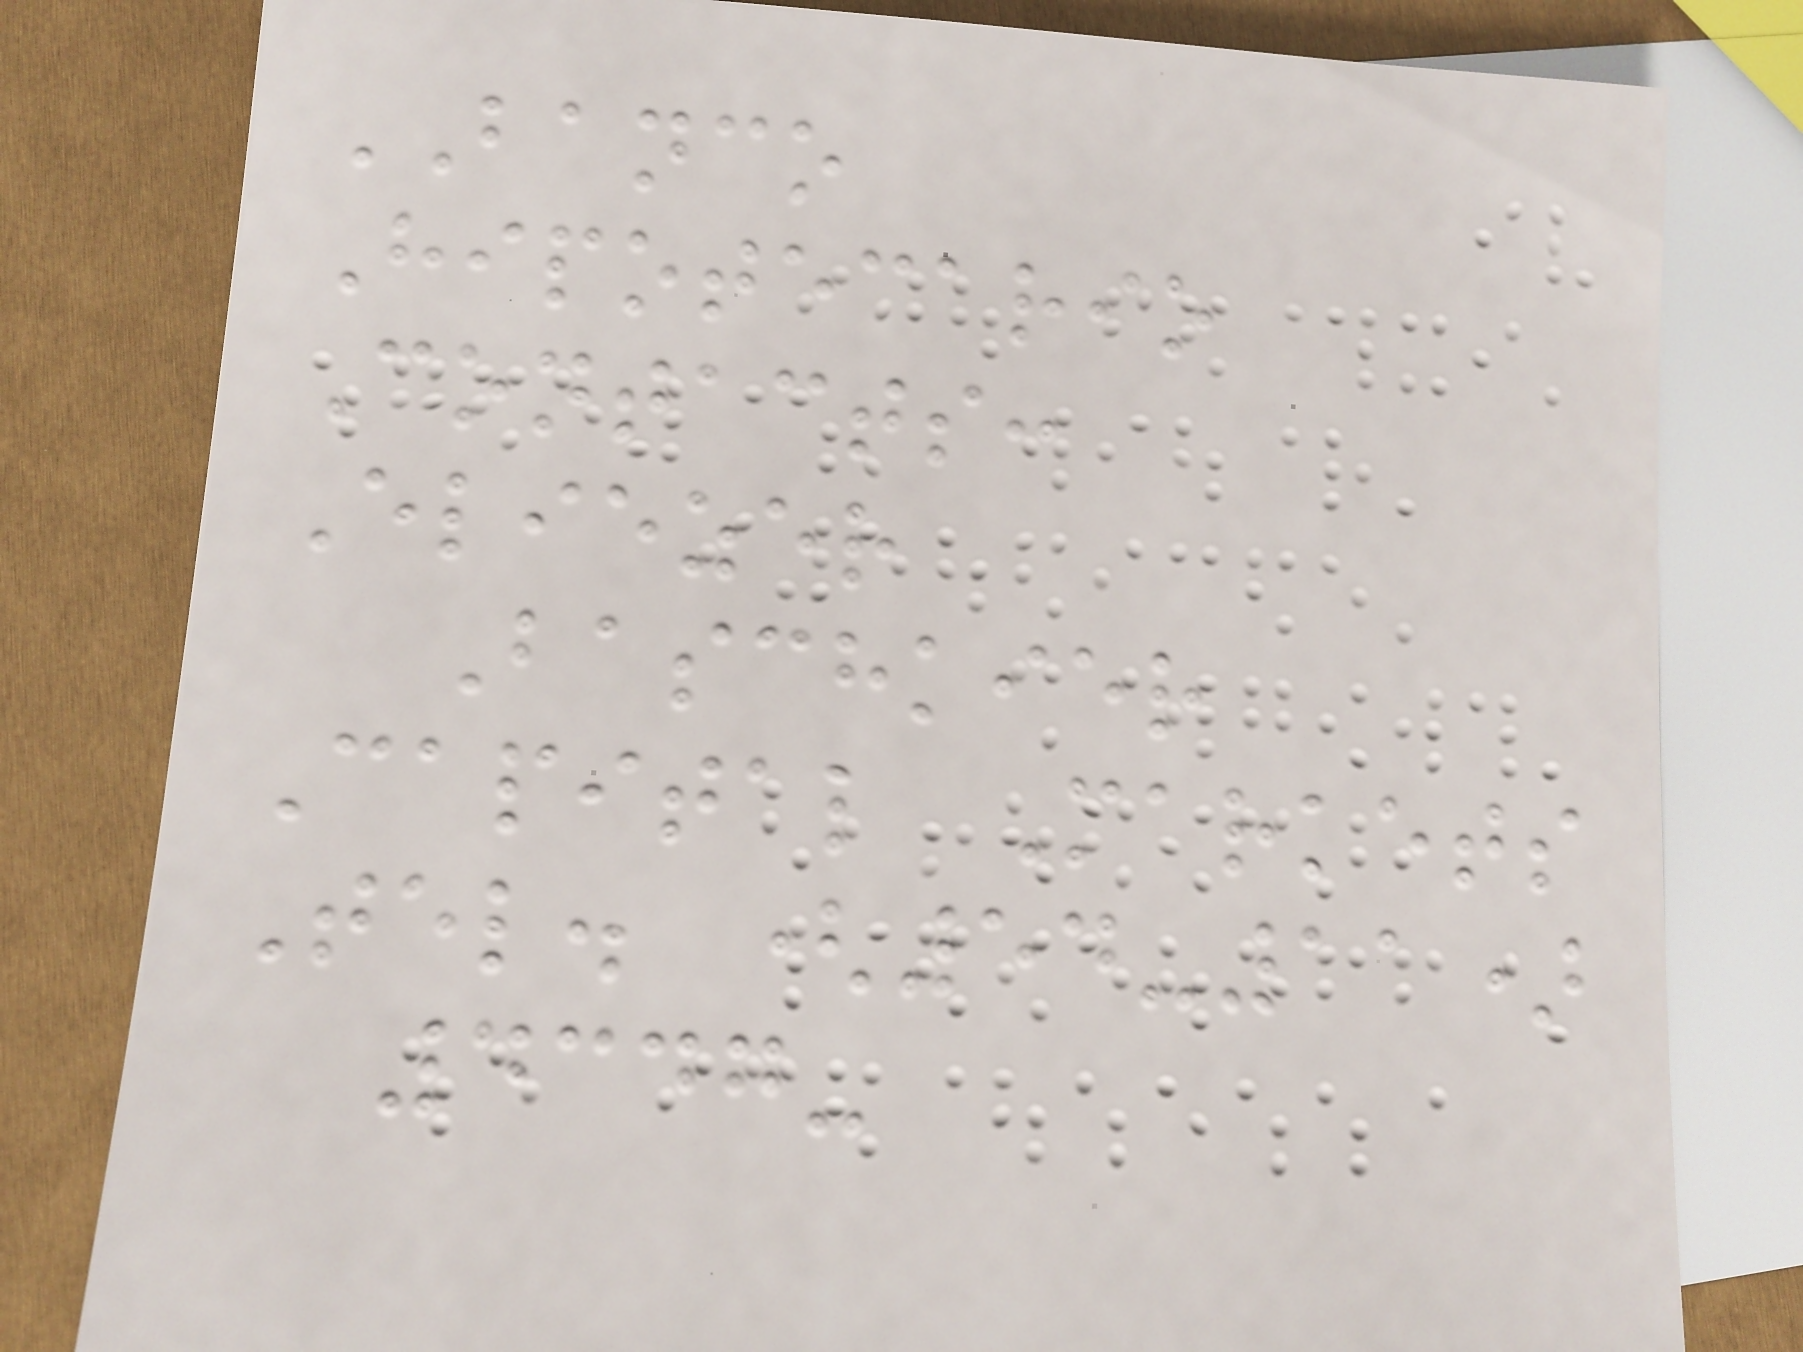BANCO
Hipotecario
Contacts:
Eliezer
Baschkier
Capital Markets
Tel. (54-11)
4347-
